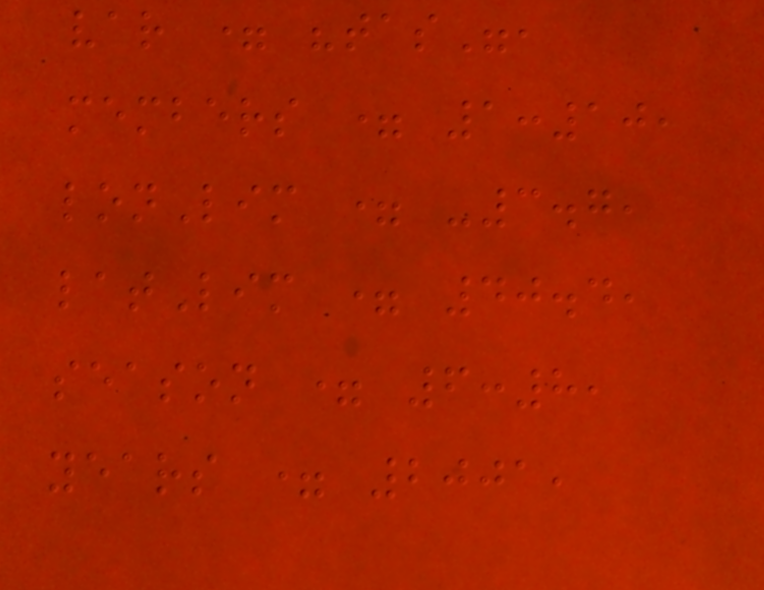var = "tas",
members = 1:10,
lonLim = -3.7,
latLim = 40.4,
season = 6:8,
years = 2001,
